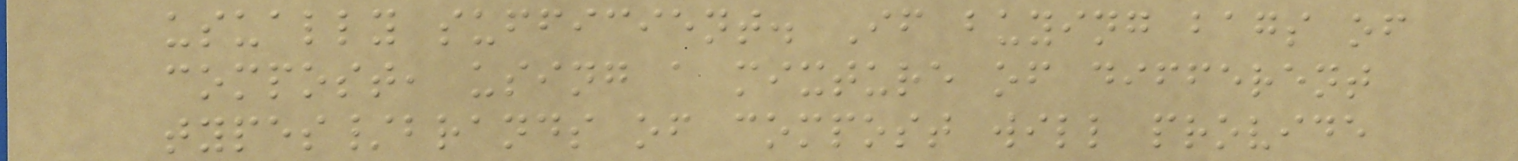usually sufficient. If buying bags of
compost, using a mixture of different
types/brands of compost will provide
